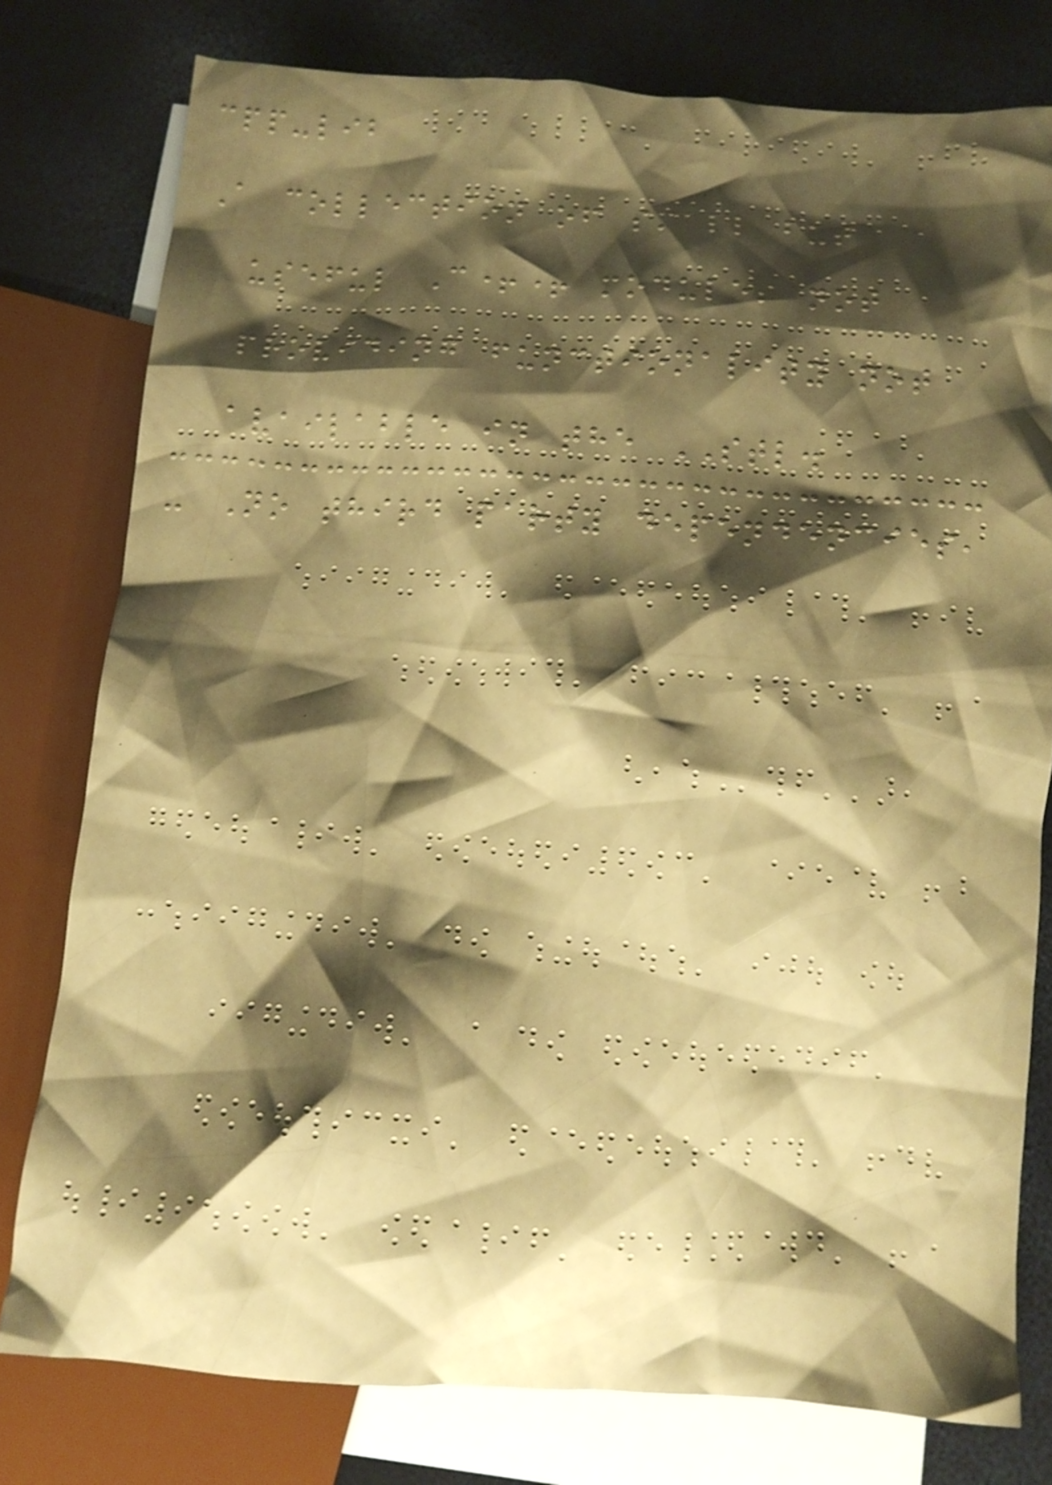cpp-lib
A collection of small but
useful C++ modules not
providing functionality not
available in the STL.
- No third party dependencies,
